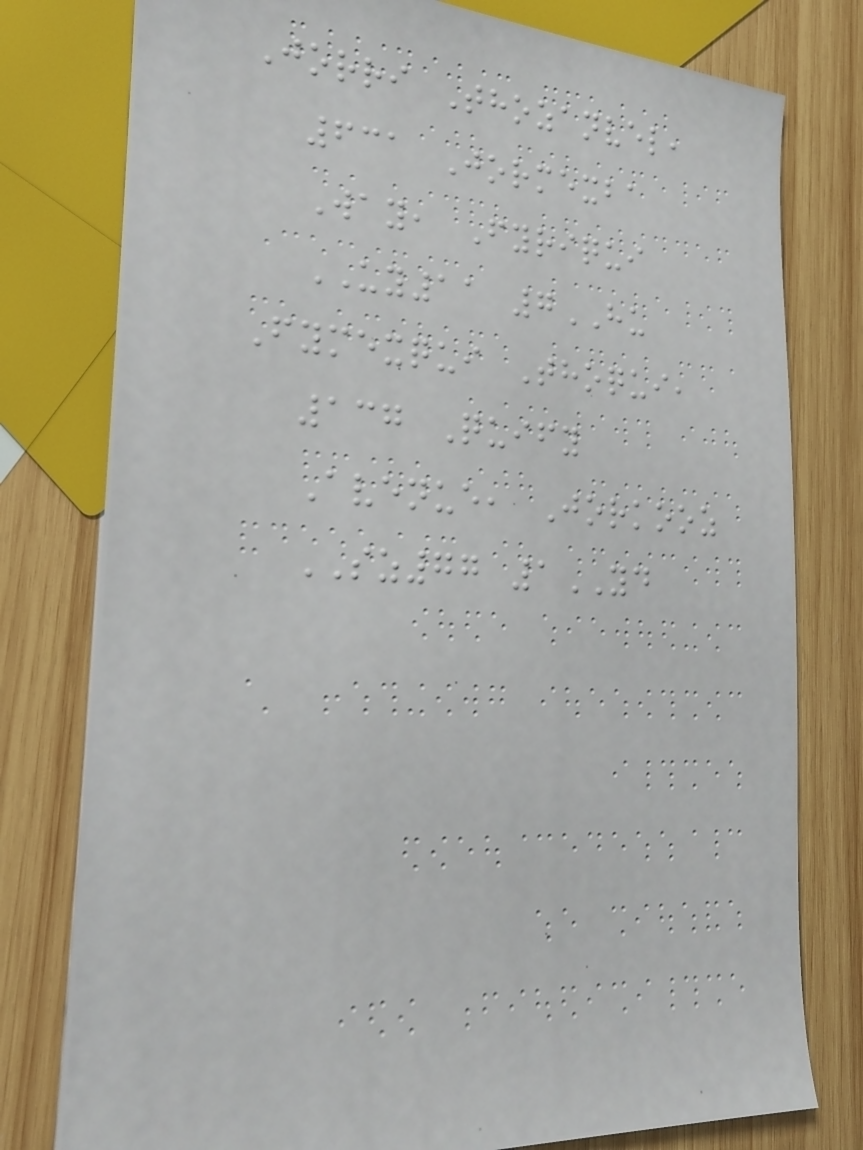Jorri Thozanvel,
631 Jormexba
Way, Fyriqui
UY11 7HU
Fymexqui Thoqui,
137 Quify
Avenue, Jorkooz
SZ77 1YD
